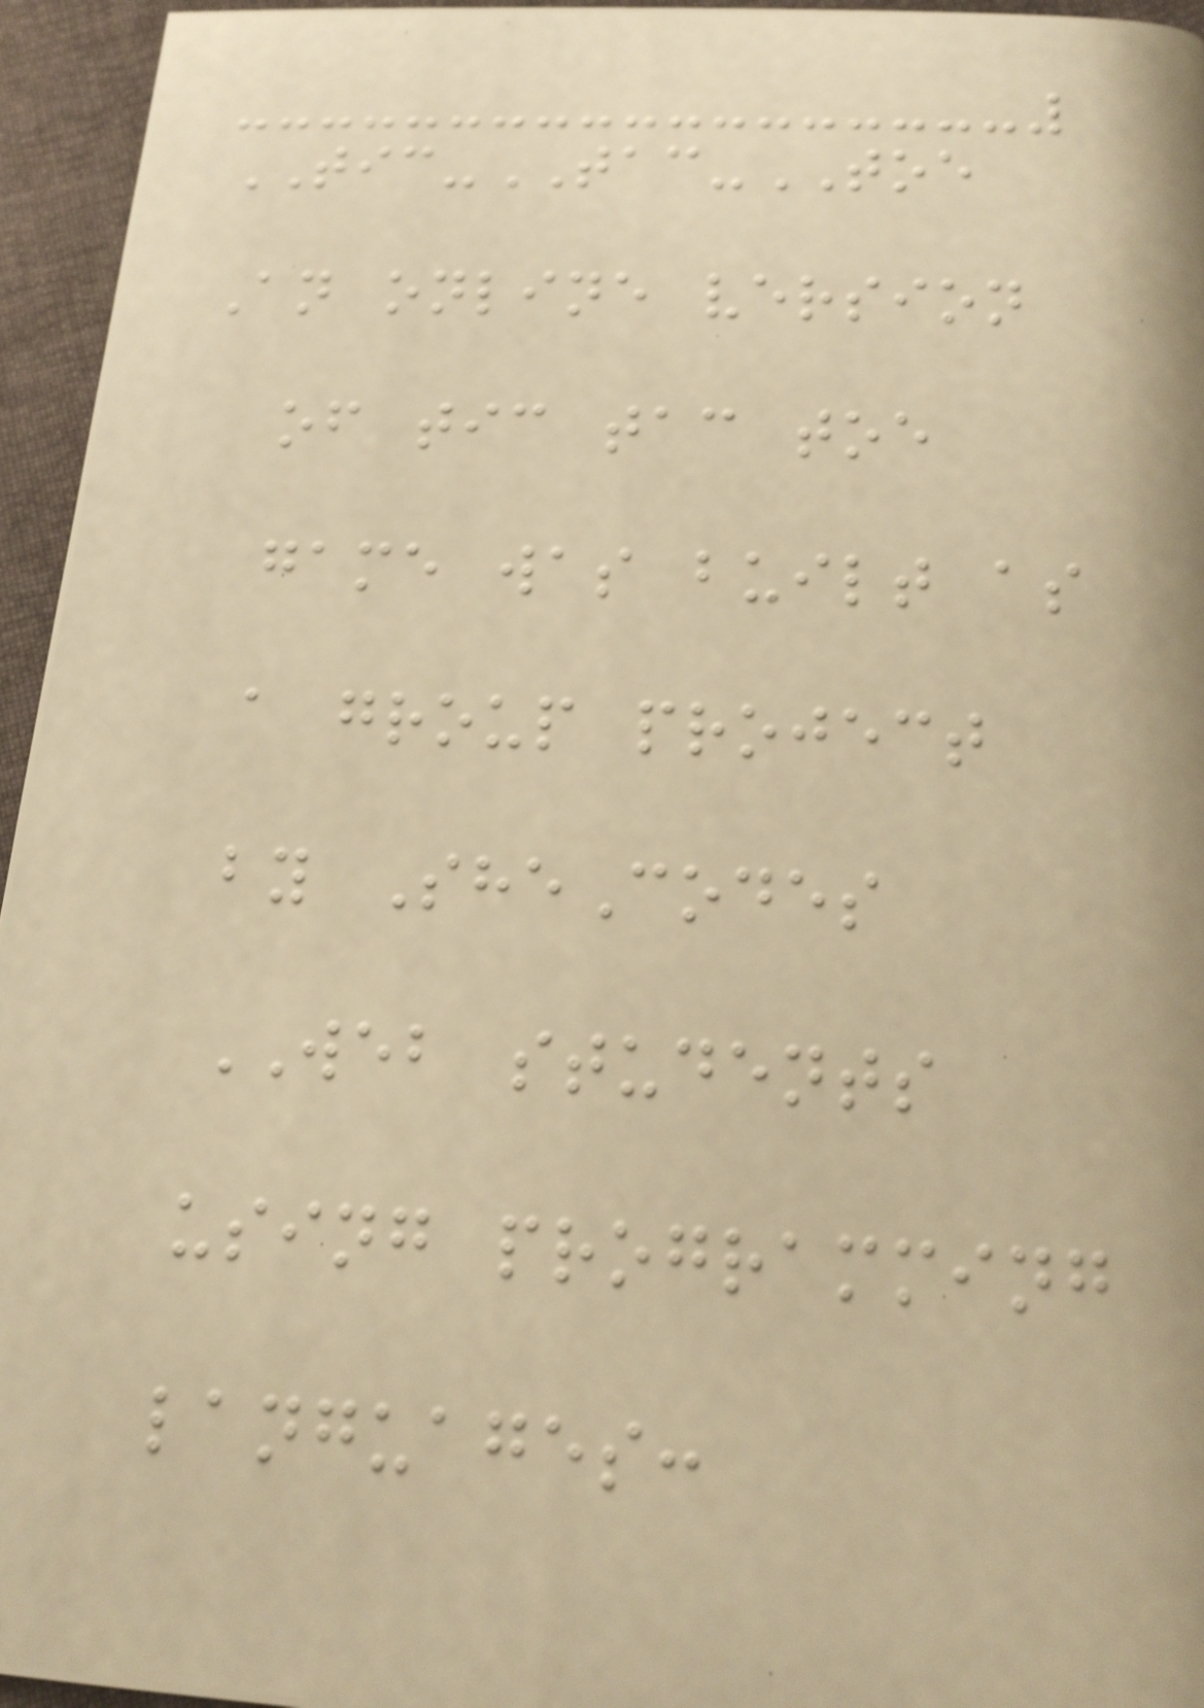TIC-TAC-TOE
An online version
of tic tac toe
game was built as
a group project
by SheCodes
WEB students
using programming
languages:
